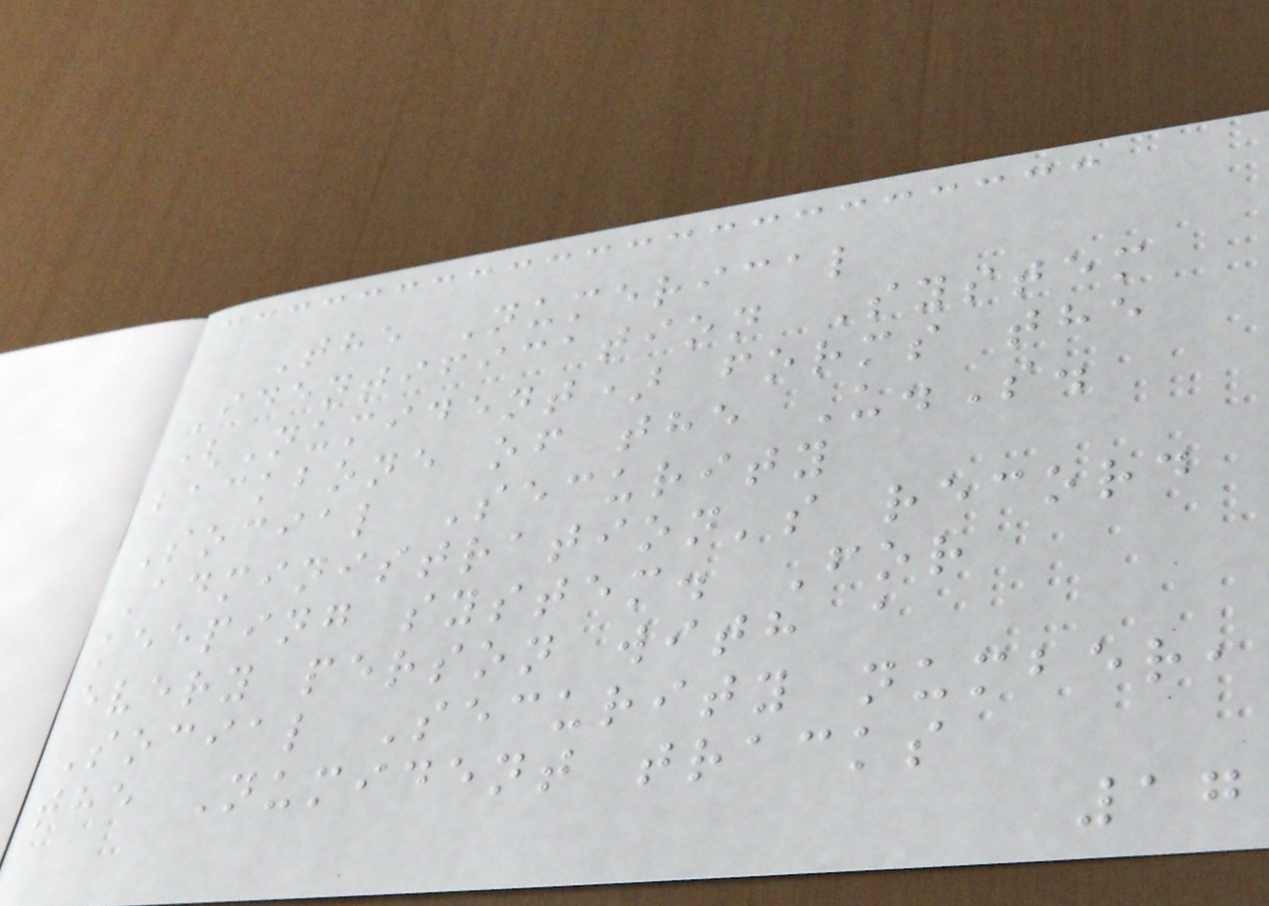The Numerical
Identification System
(Numident) forms the
backbone of the U.S.
Social Security
Administration's record
keeping system. For
every person with a
Social Security number,
the Numident tracks
17
